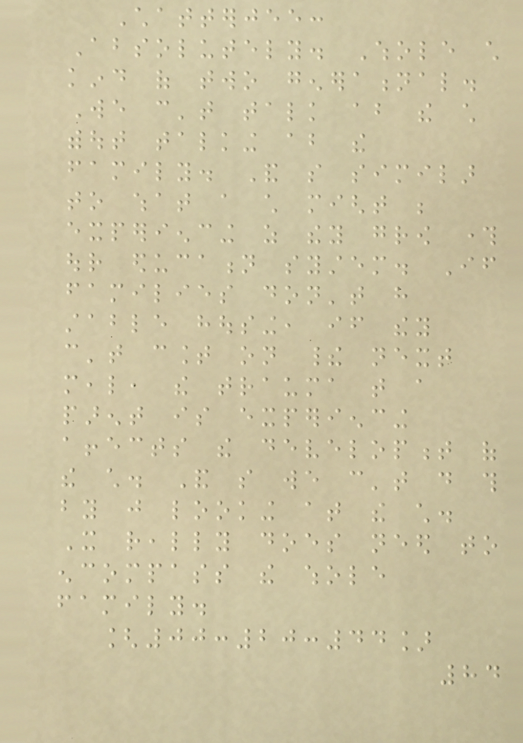Chatterjee:
Absolutely. Whole child
kind of two generational.
We can't talk about the child
without talking about the
family. And so similar
to what a child might be
experiencing as they grow through
our education system. If
families don't have
stable housing, if they
can't count on their next
meal, the trauma that a
parent is experiencing
affects the development of
the child. And so we can't do this
by just looking at the child.
It really does need to
encompass the whole
family.
[00:20:44]
84
